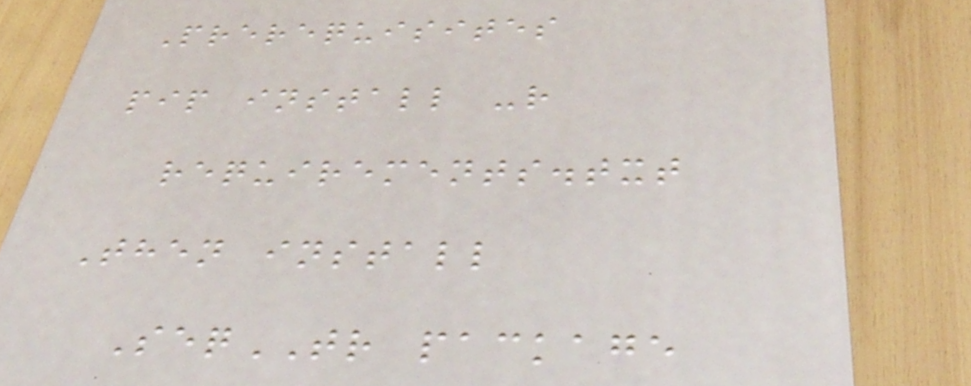Prerequisites
pip install -r
requirements.txt
Then install
SeqTR package
